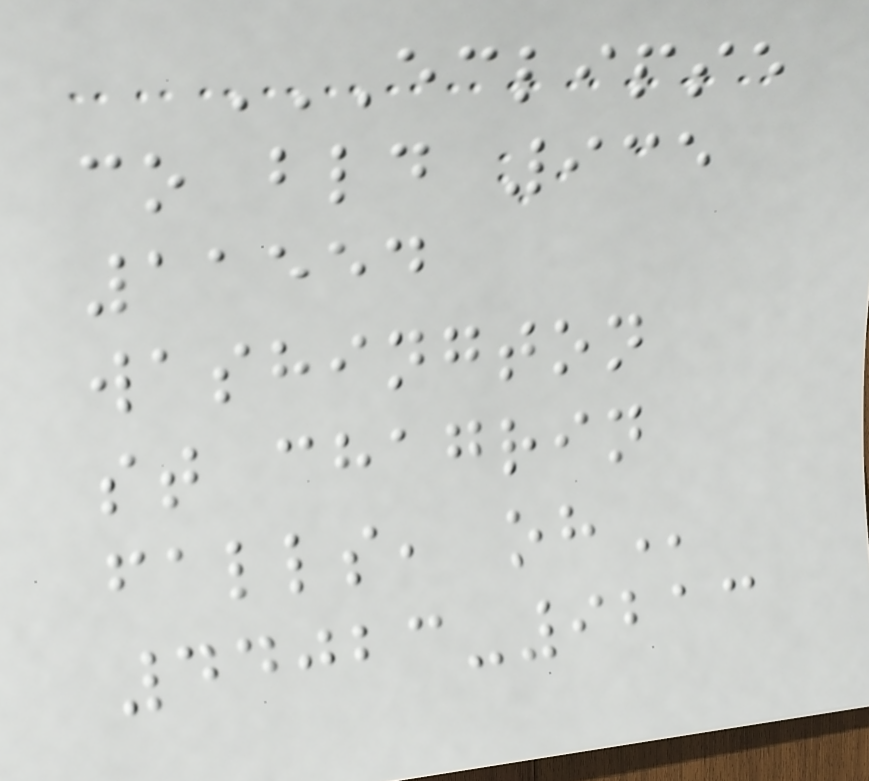ECLIPSE
CO BLD 935
11554
WASHINGTON
ST CHAGRIN
FALLS, OH
44023-9213
